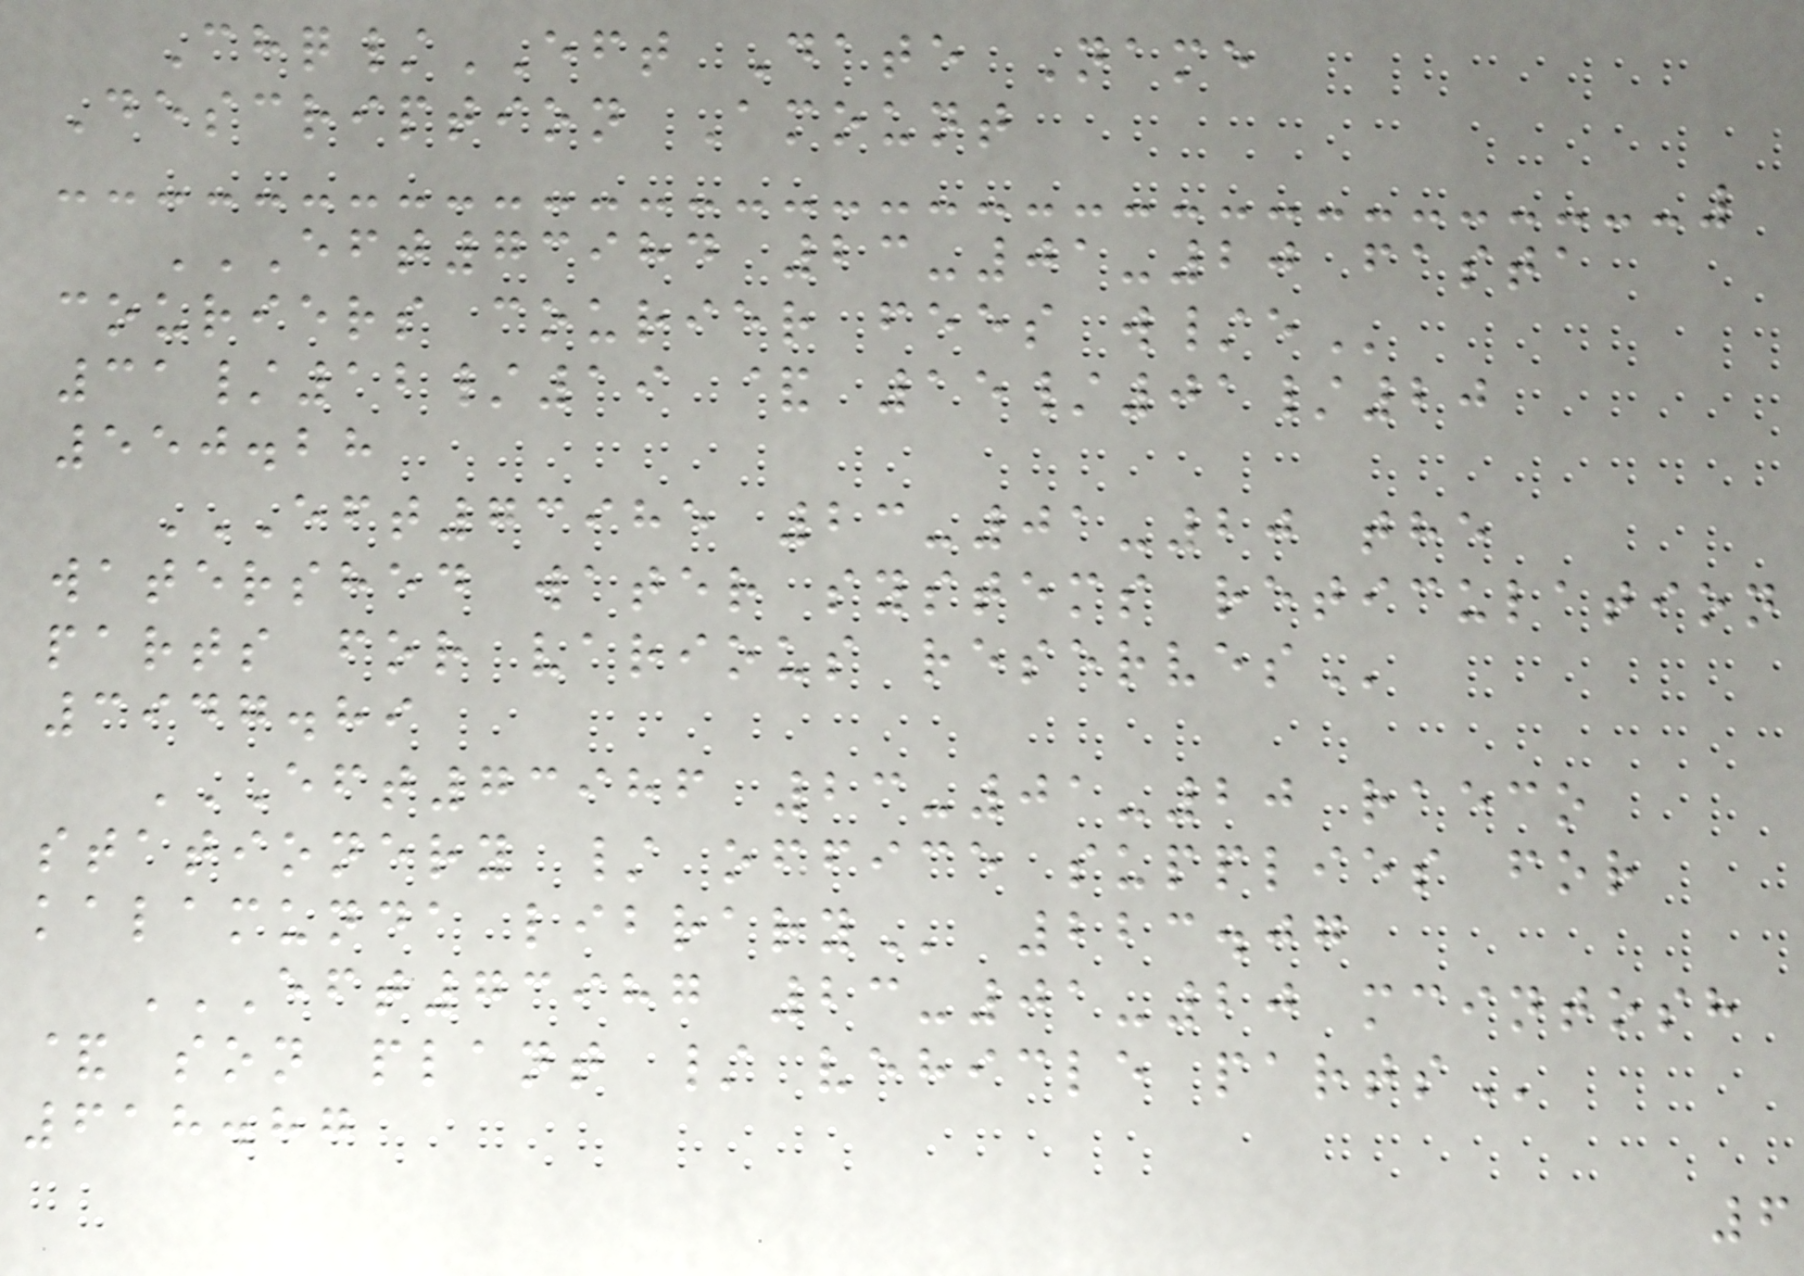Chq/EFT Date Name
Description Amount
EFT73984 23-01-20 FASTA
COURIERS COURIER FEES W/E
31/12/19 & 15/01/20
550.28
EFT73985 23-01-20 THE
WATERSHED WATER SYSTEMS RETICULATION
PARTS FOR VARIOUS RESERVES
3947.89
EFT73986 23-01-20 RAECO
STATIONERY / OFFICE SUPPLIES FOR
KALAMUNDA LIBRARY 223.07
EFT73987 23-01-20 MCINTOSH
& SON PLANT / VEHICLE PARTS
618.87
6
